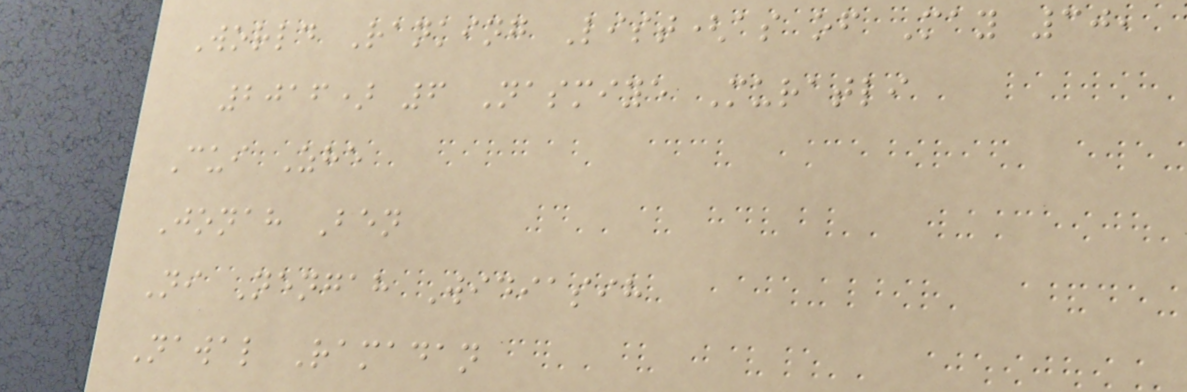World Ranking List(as of May 30,
2016) 6 Nasmiye Muratli
Cui Zhe
Jonah Ben
Ni Nengah Widiasih
Nawal Ramadan
